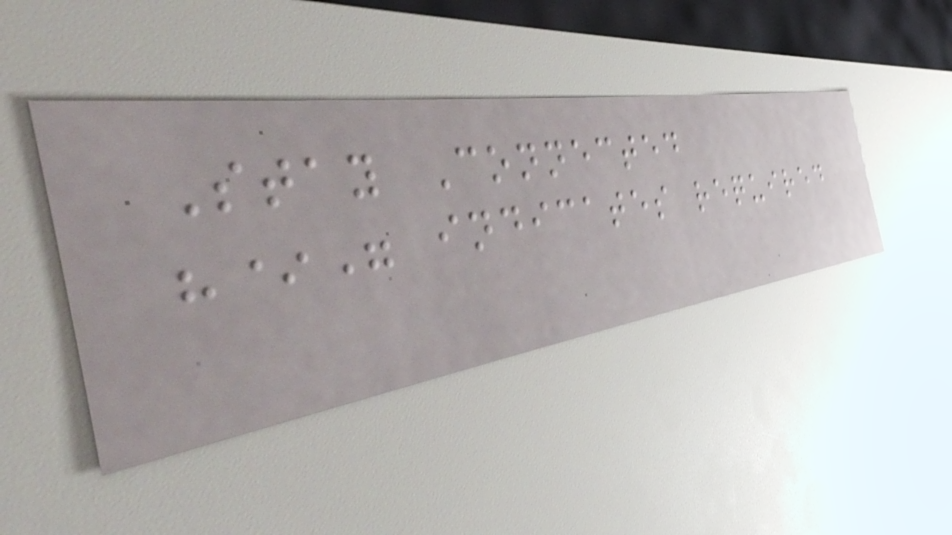Stay Connected
"*" indicates required
